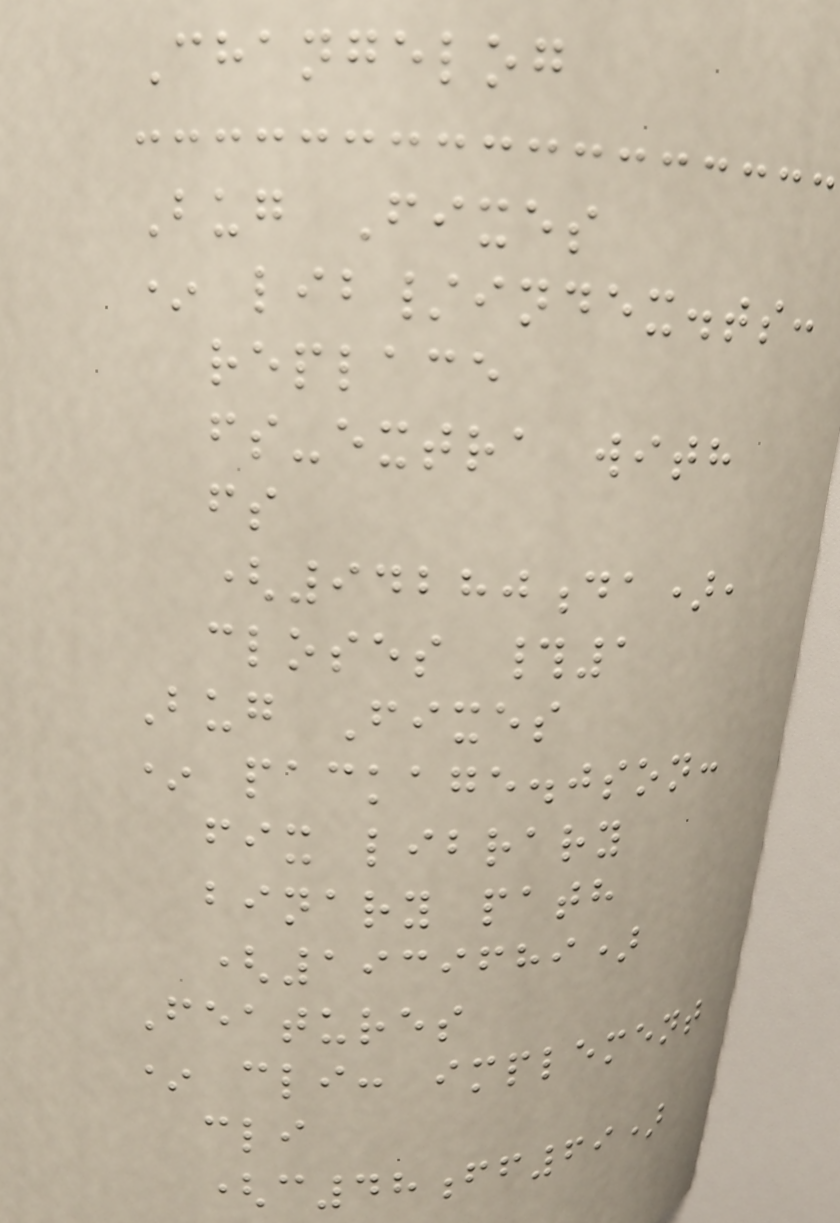Changelog
Bug Fixes
* lib/index.ts:
replace
fs-extra with
fs
(94280da),
closes #1
Bug Fixes
* package.json:
fix library
binary path
(1939689)
Features
* cli: implement
cli
(c48ff69)
